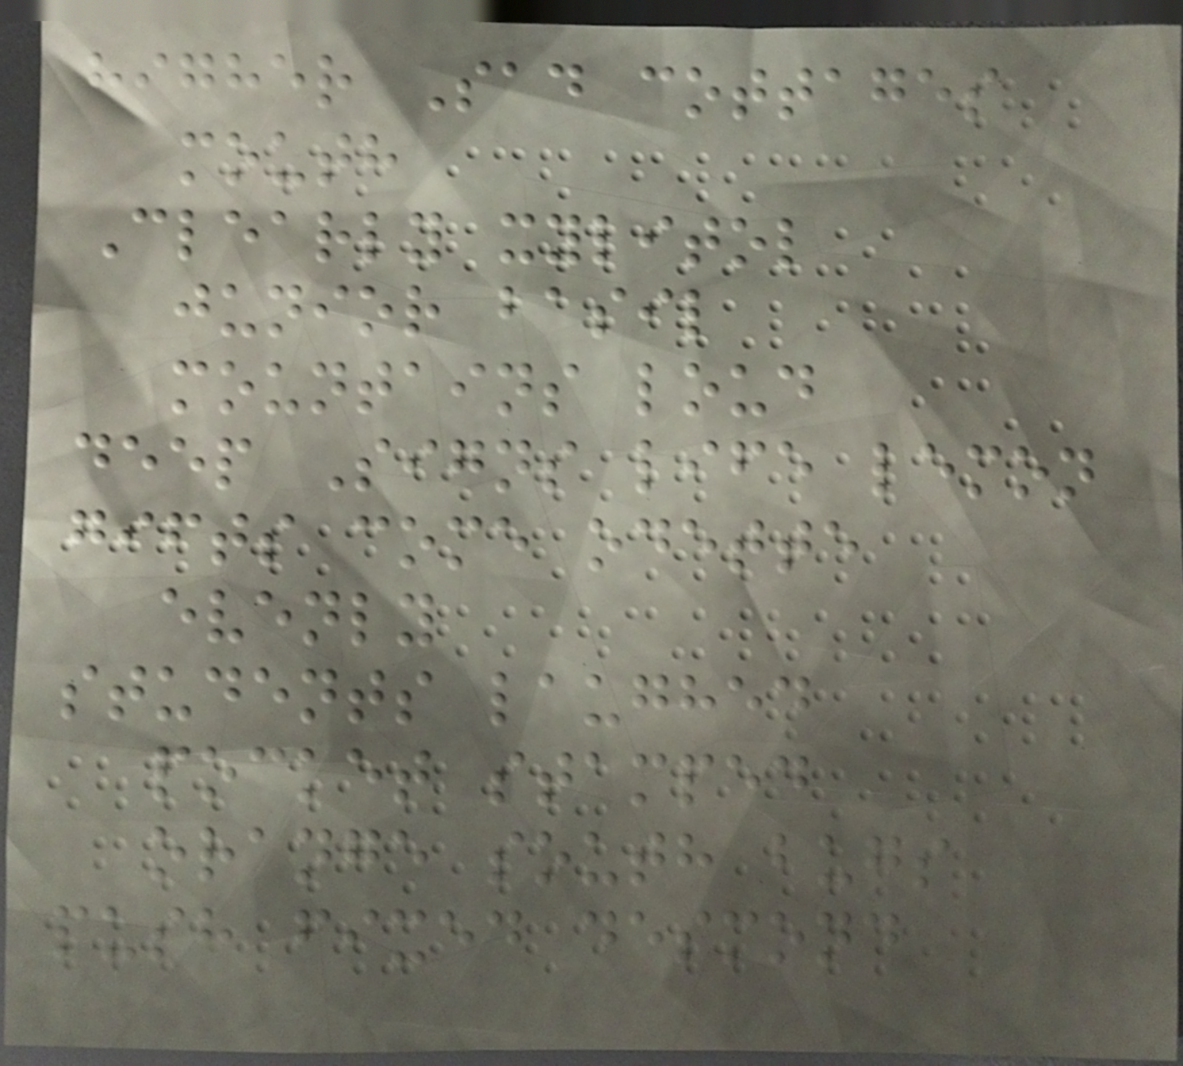higher Sad cottages
mouth
Clearly xylitol
junior basil
mountains loud
deep Signs life lemon
gifts come odette
evenly
students laughed
pocket stamped
orange south bugs
push fixed desmond
